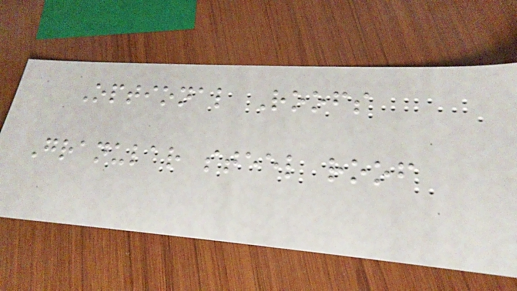Optional Roofs
Granular steel roof
